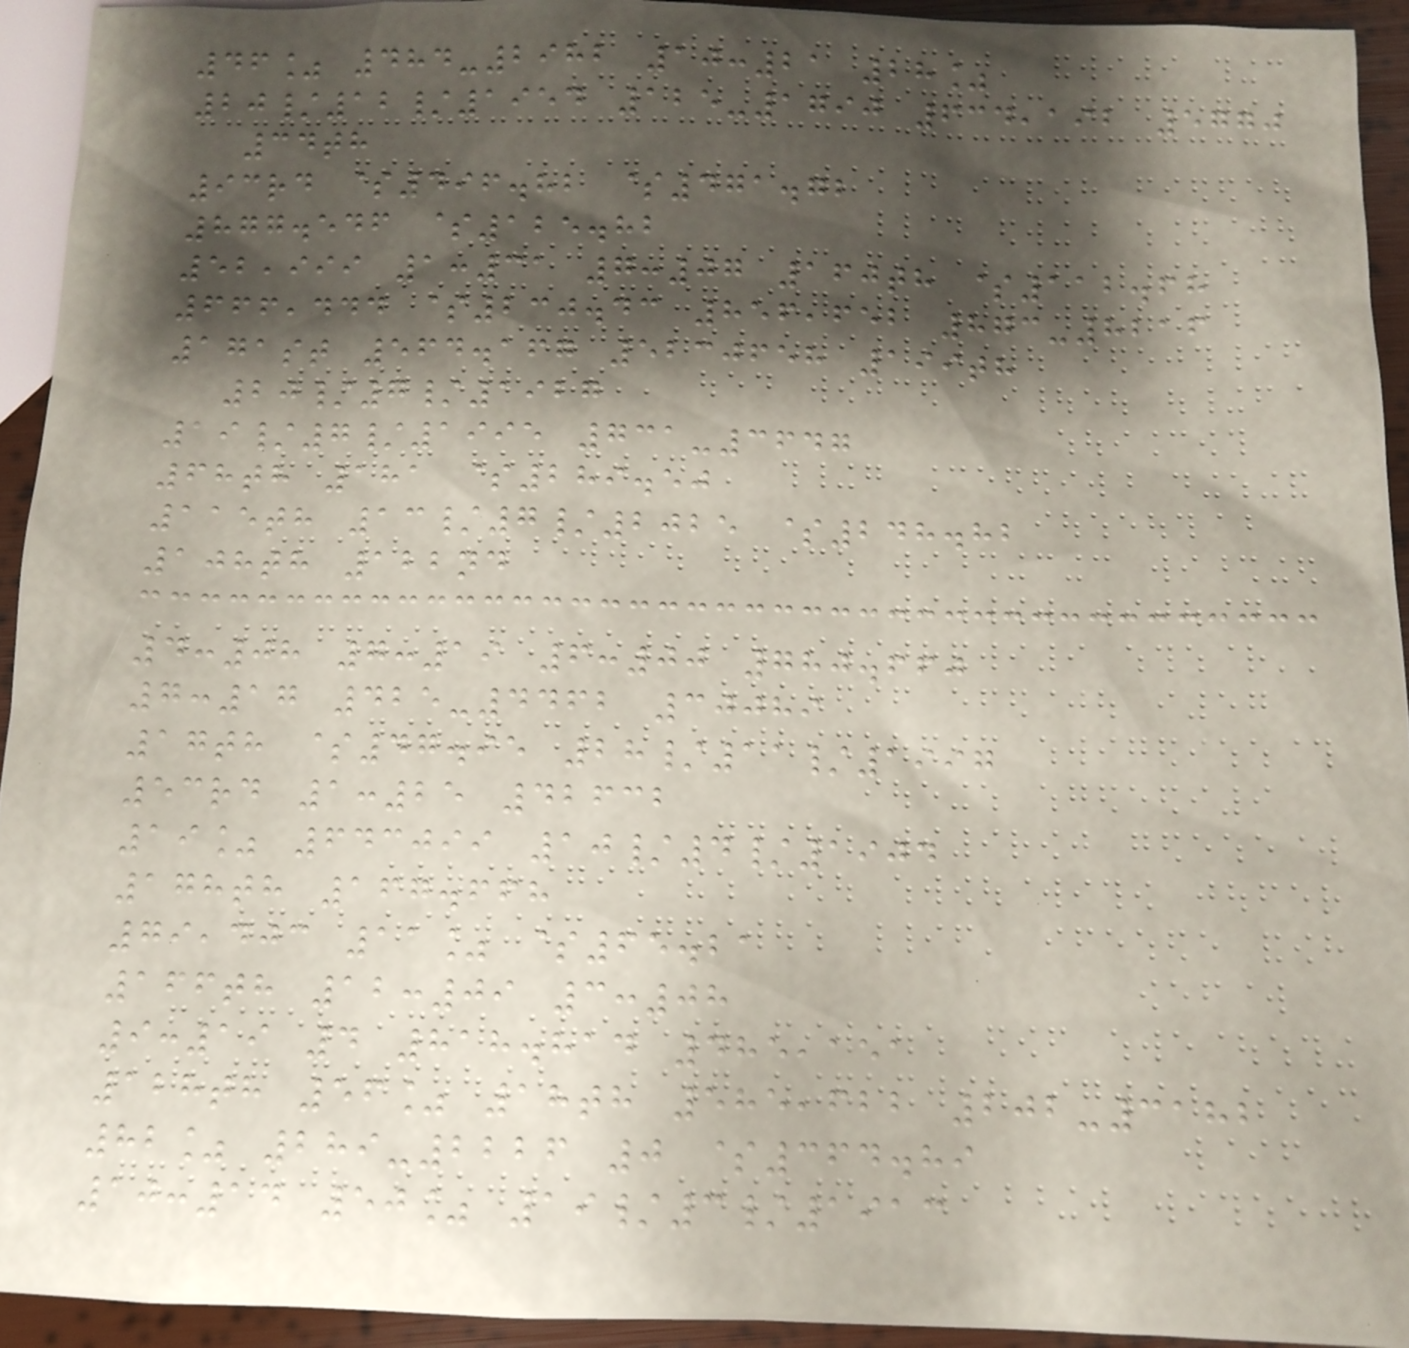46% 484-2982 10:21 28%
20/12/1954 125-1790 634,192 5770
34th
93rd $496.82 $471.72
877.546 $125.82
52,999 1:31 7:07 160th $112.68
666,444 $230.43 856,652 873-8216
171st 564.167 5230658 199th
20/7/1927
19/7/1995 731-3647
68th 181 $289.50
115th 13/7/2025 $248.82
108th 122nd
4:08 7:19 6:00 780.660
7:17 425-4462 30089
17th $47.95 28/11/1997
53rd 1:25 42632
19% 643099 10/4/1904
178th 167.668
79,403 11% $65.21
166th 12:09 3:08
9:19 4 818.814 485,151
128th 56% 18th 585,622 202-3182
82% 289-2226 0 $364.89
10:14 50% 19/3/1913
